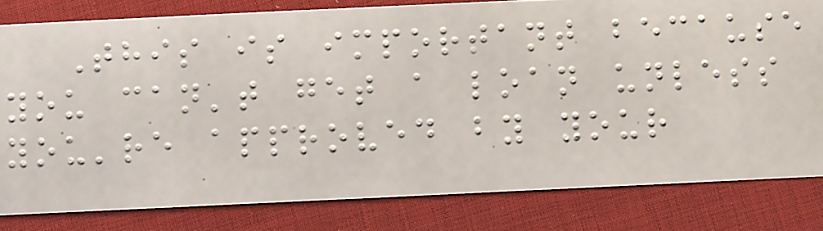This is important because
you can't get a loan unless
you're approved by your
